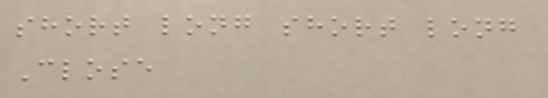short long short long
Close
